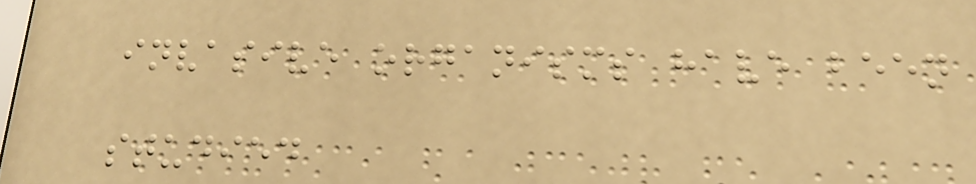invasive organisms have been
studied
